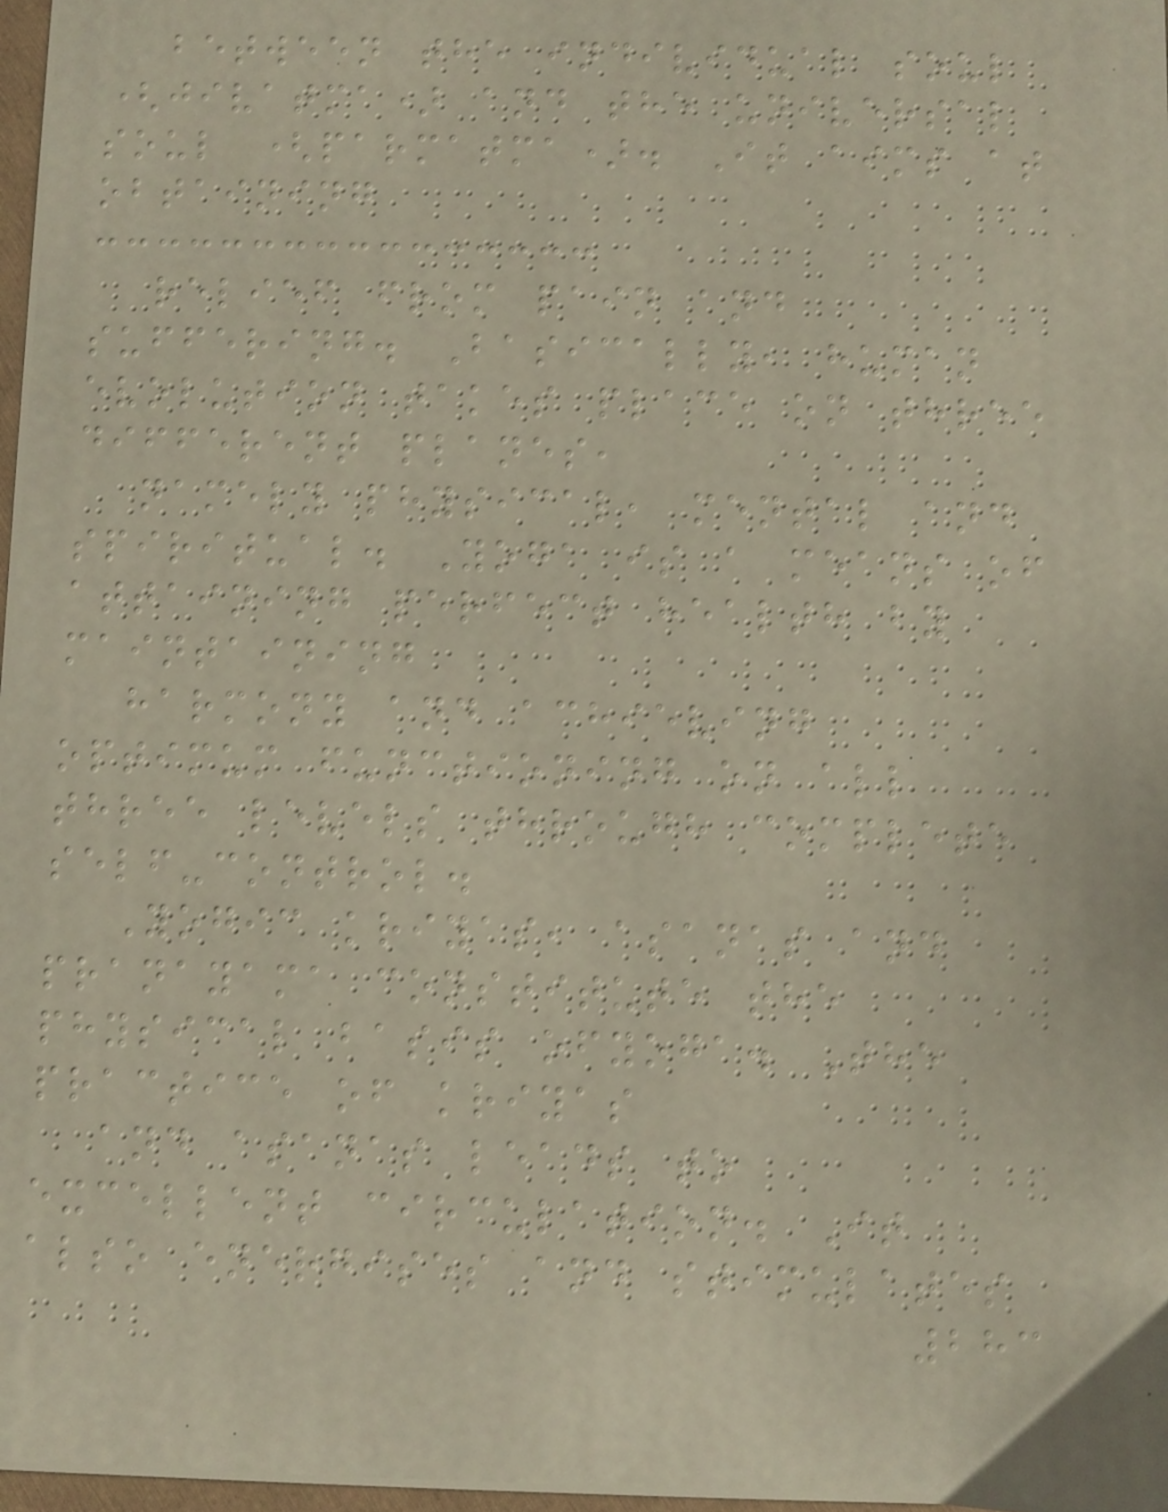between the individual soul
(jivatma) and the universal
soul (parmatma). It aims at
obtaining
relief from pain and
suffering. Basically, human
evolution takes place on three
different planes,
namely physical, mental and
spiritual. Yoga is a means of
attaining perfect health by
maintaining
harmony and achieving
optimum functioning on all
three levels through complete
self-control.
Yogic kriyas, asanas and
pranayama constitute the
physical basis ofyoga. The
practice of kriyas
and asanas leads to
excellent circulation. It
also energises and stimulates
283
